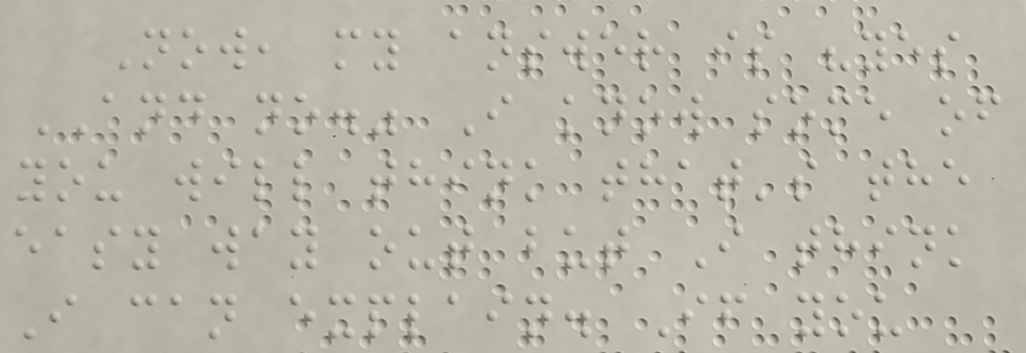Now, my answer is "yes
AND no." I know some of
you will think that's the
easy way out but I think
I can explain. If you
